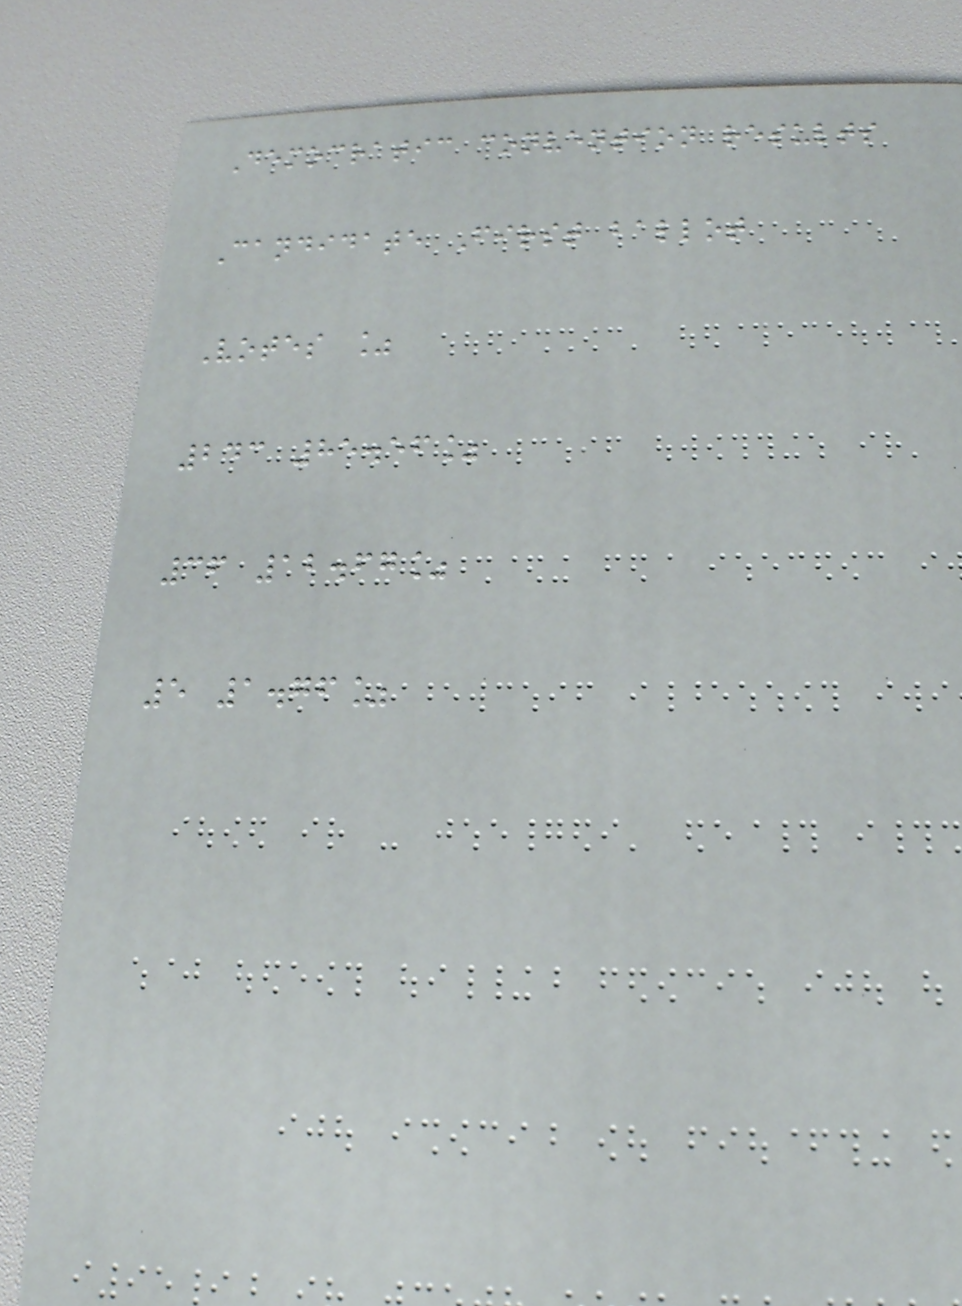Democratic convention results
Candidate First ballot
Votes %
243 85.56%
36 12.67%
5 1.76%
